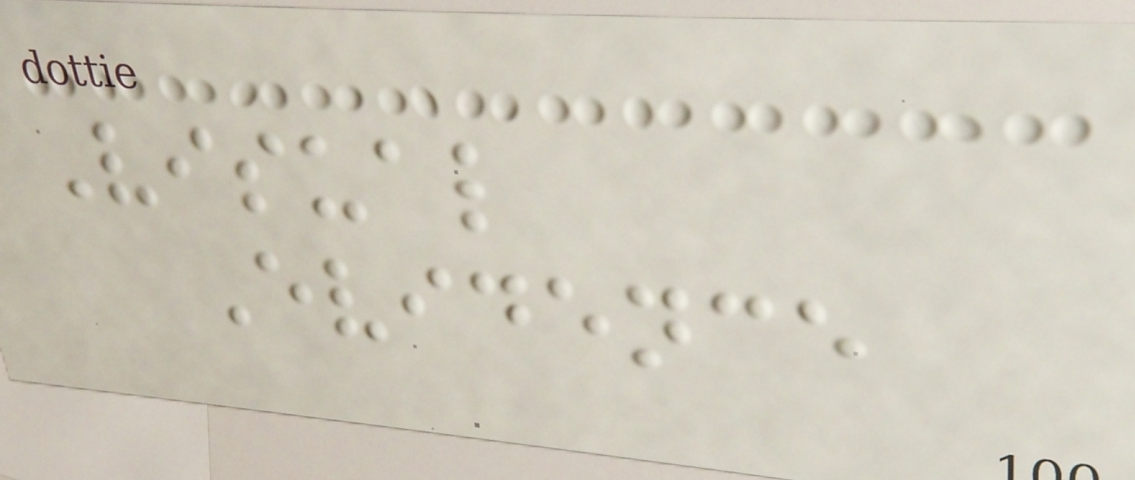Visual
Evidence
